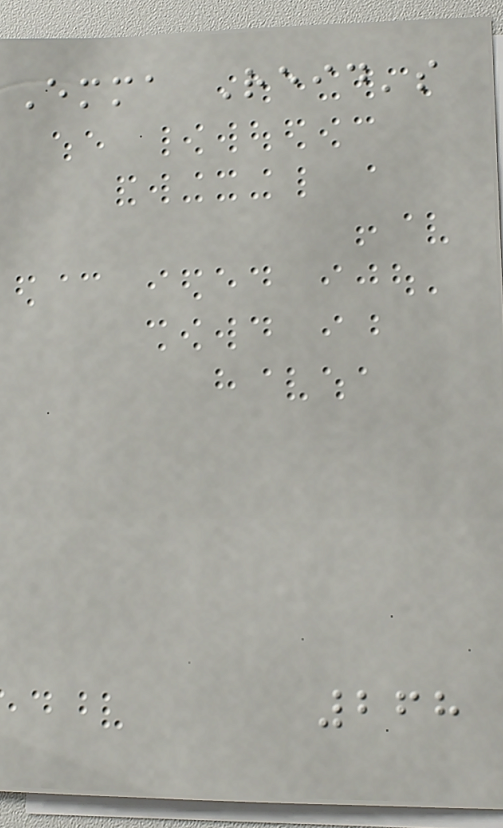Emma Reid's
268
